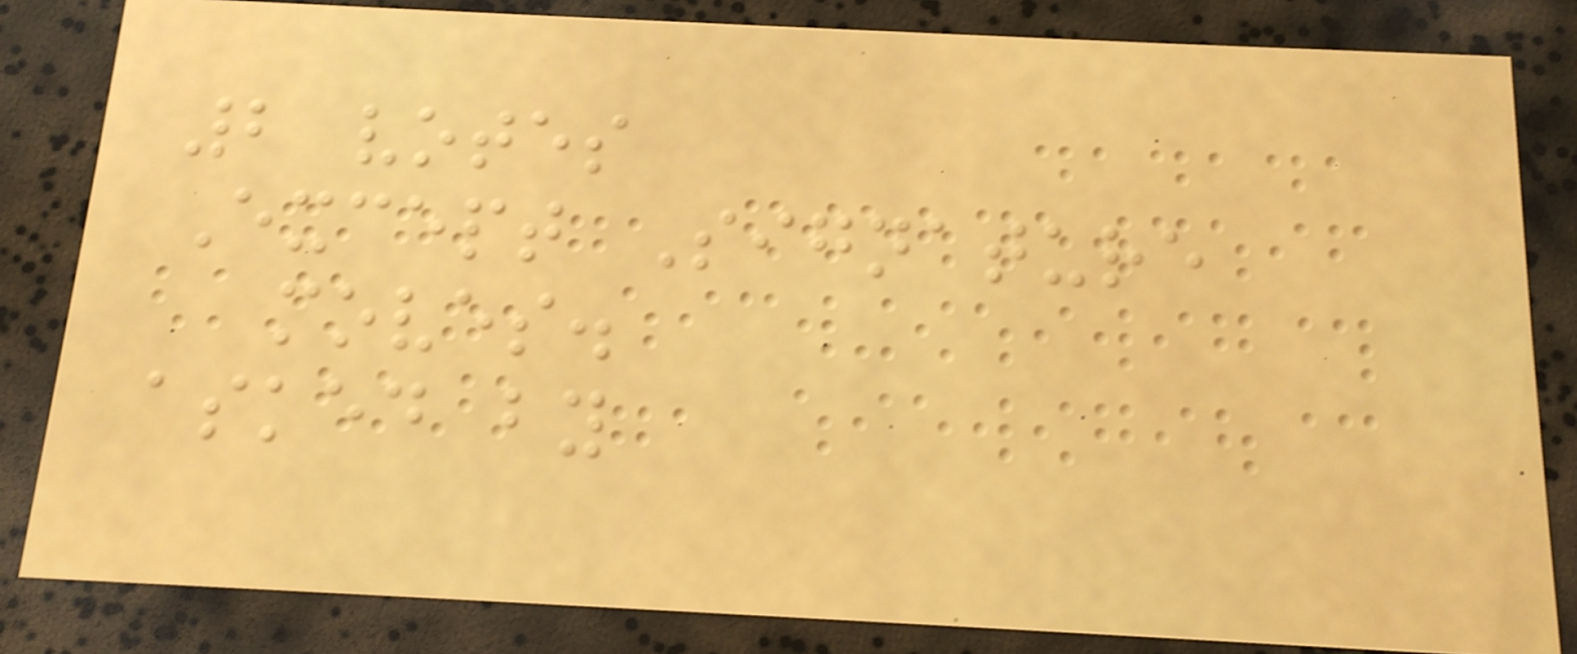2 votes
Except Signature
moves.
asked by
